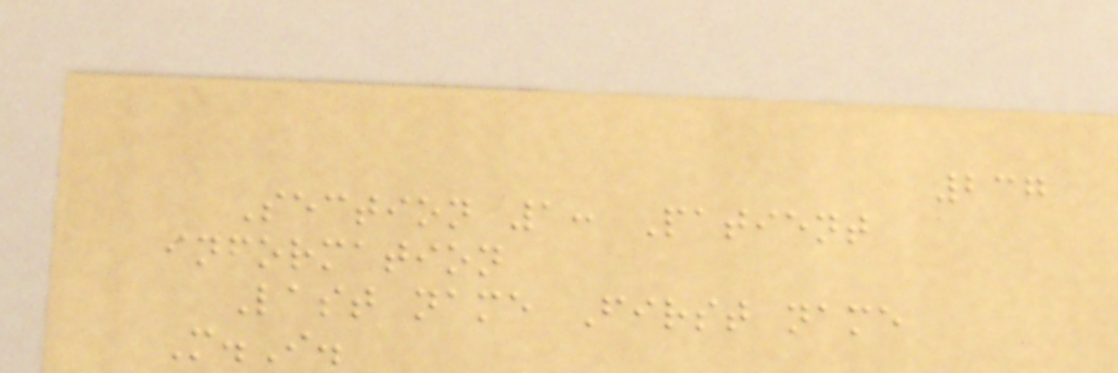237
Section 1: Patient
information
Last name First name
M.I.
